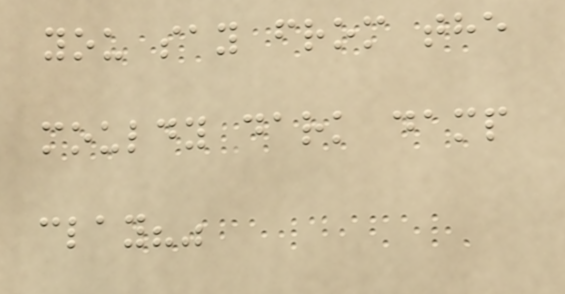you say from the
mouldy dark damp
clay?"
